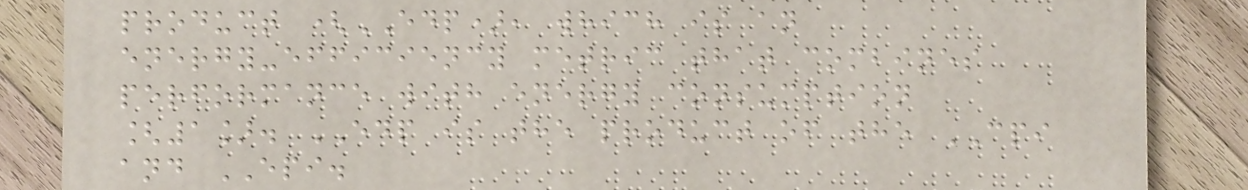product (EDP), which is an
energy-efficiency metric that combines
performance with energy consumption
[1]. EDP is the product of the CPI
and EPI.
